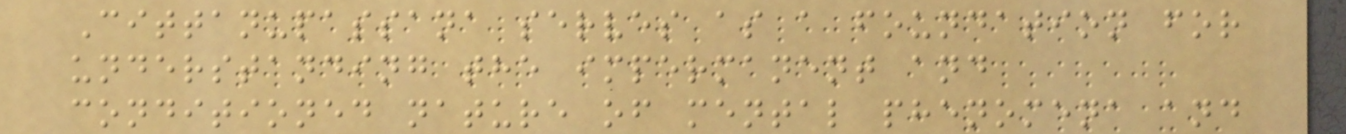Cittanupassana serves as a foundation for
understanding the impermanent and
conditioned nature of mental phenomena and
